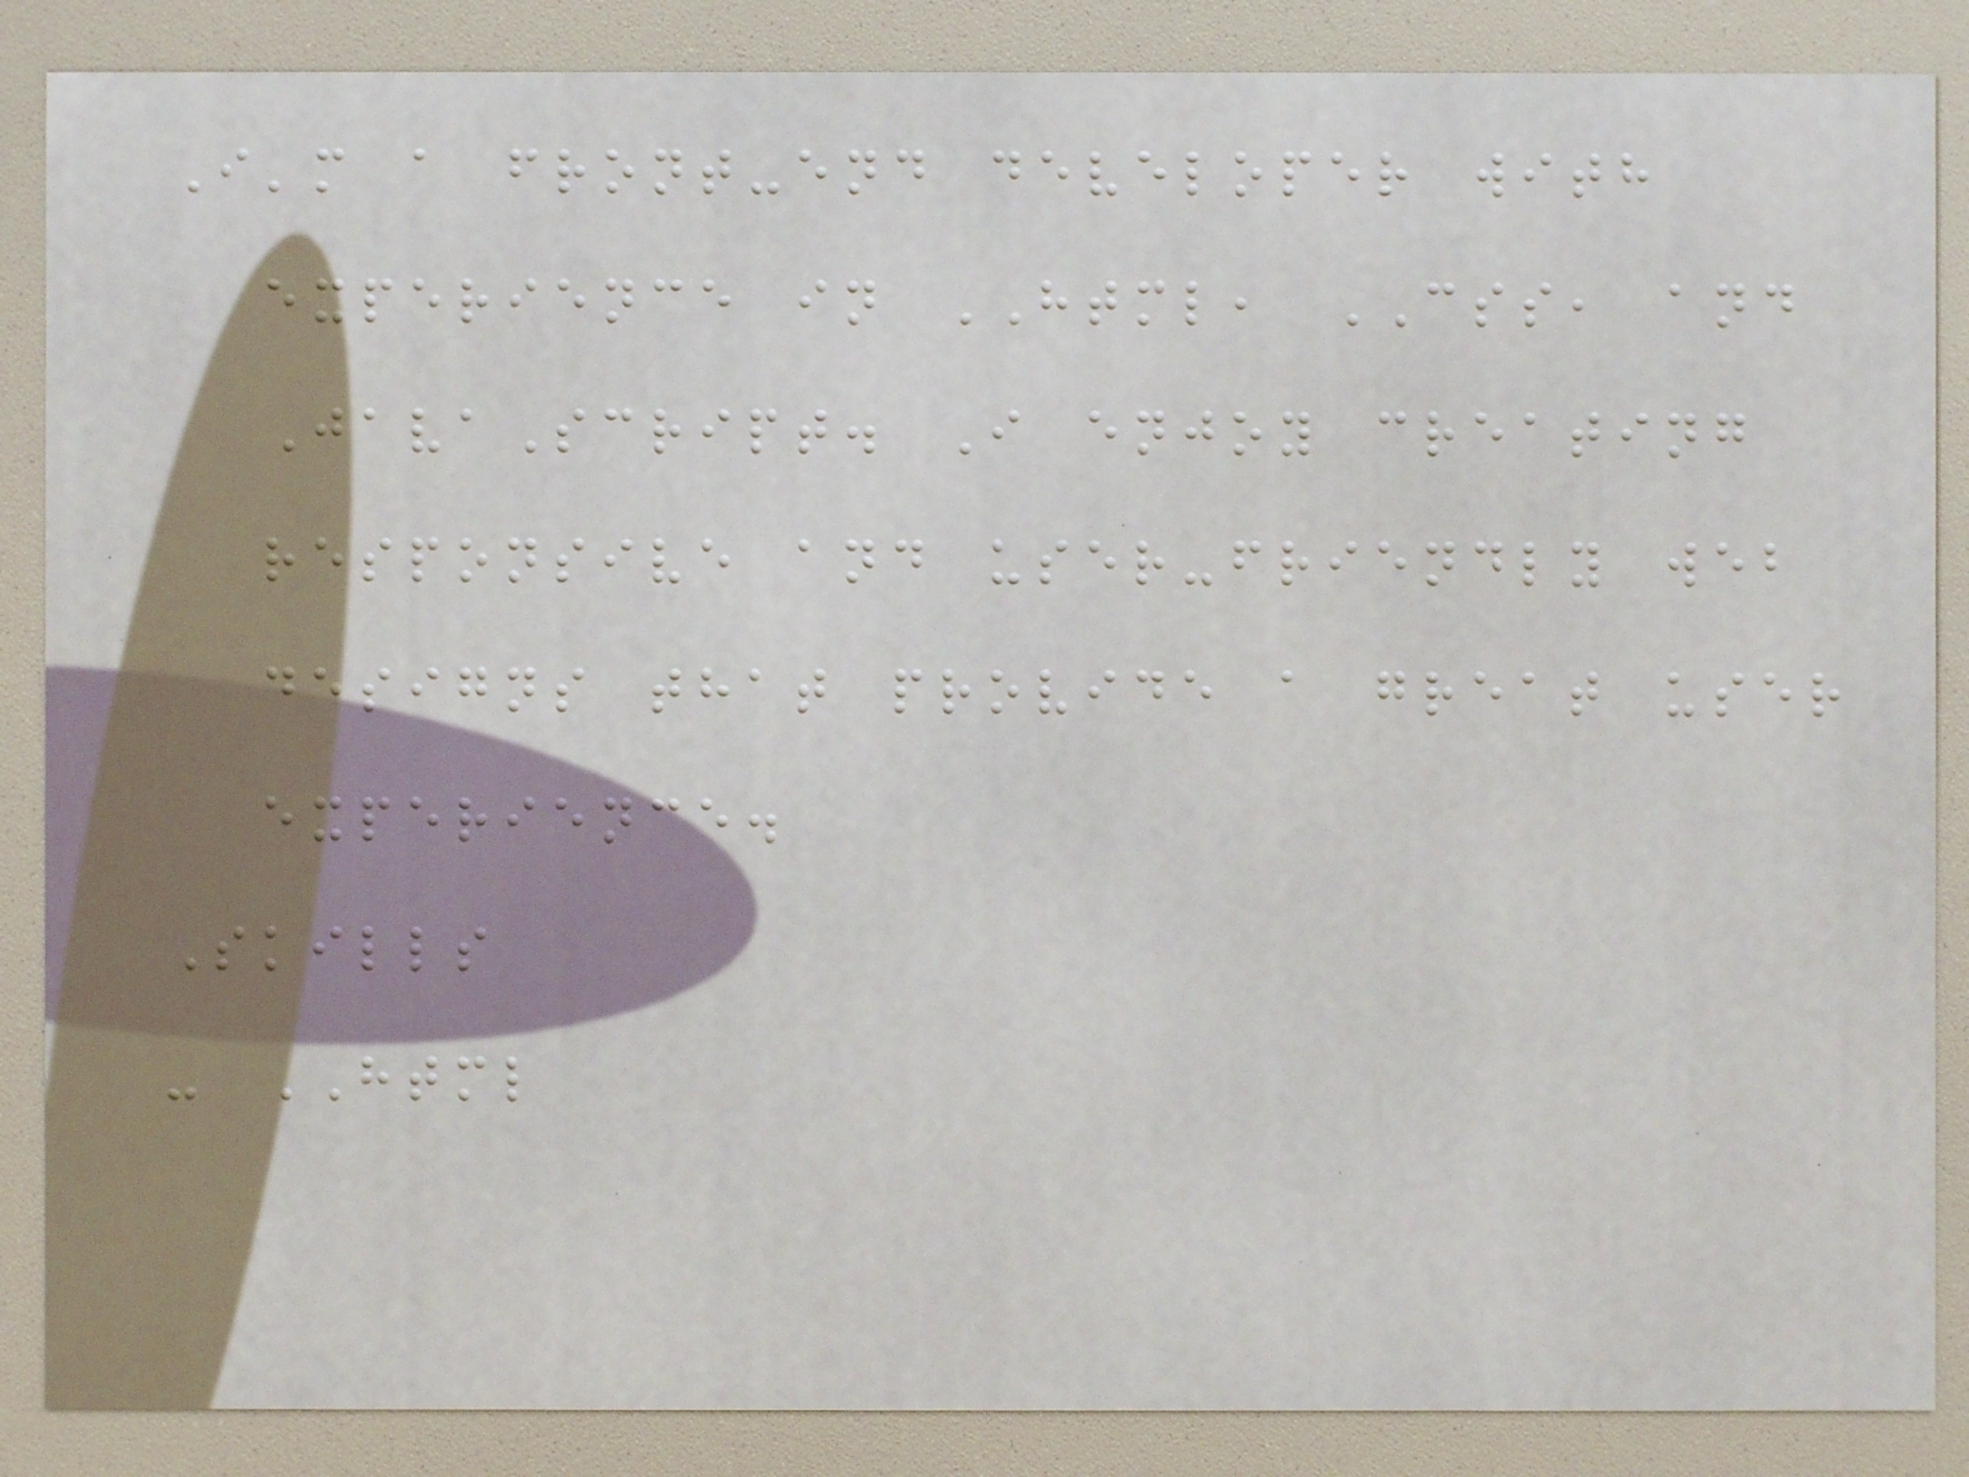I'm a front-end developer with
experience in HTML, CSS, and
JavaScript. I enjoy creating
responsive and user-friendly web
designs that provide a great user
experience.
Skills
- HTML
